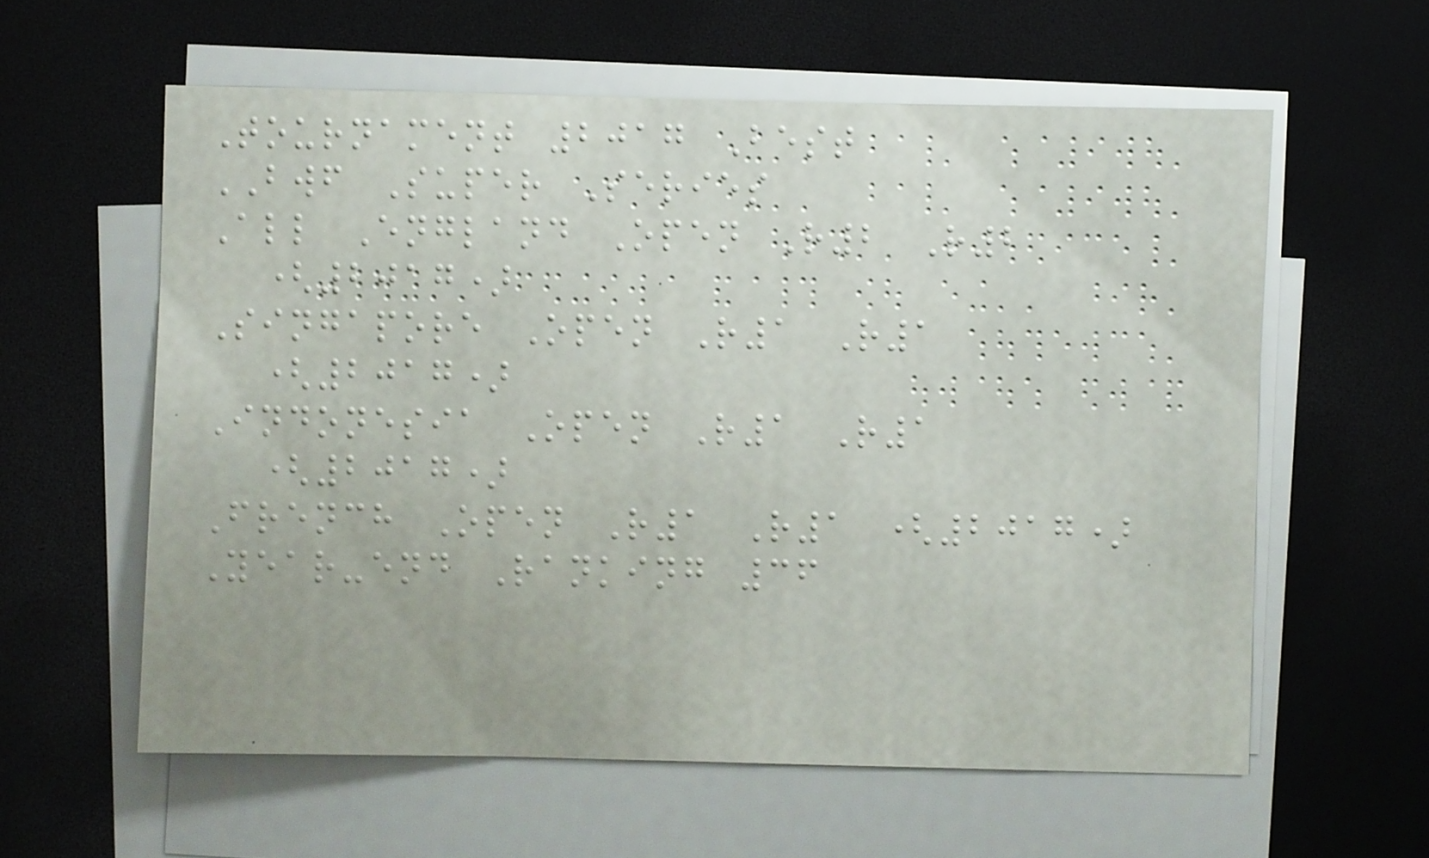Tournament 2017 Best
BWF Super Series
All England Open R2 R2
(2017)
Singapore Open R1 R1
(2017)
Indonesia Open R1 R1
(2017)
French Open R1 R1 (2017)
Year-end Ranking 36
